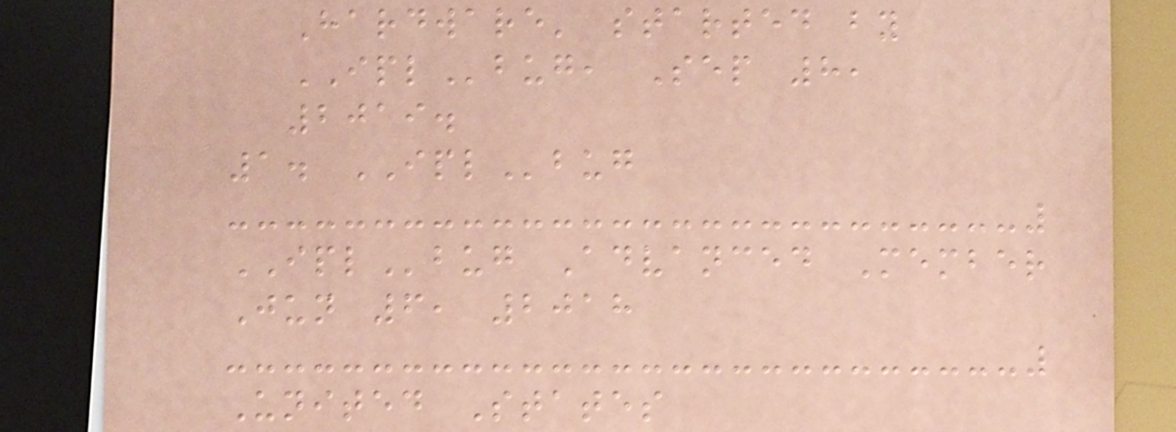Hardware' started by
IPLbug, Sep 8,
2019.
1. IPLbug
IPLbug Advanced Member
Jun 6, 2018
United States
